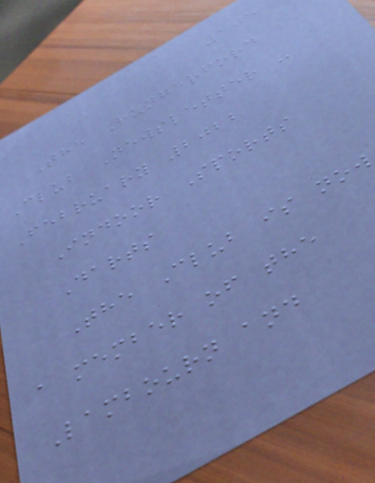105
The Hungerford
Club Newsletter -
February 2022
Indoor Sports
Darts
The Club is now
a member of the
Lambourn and
